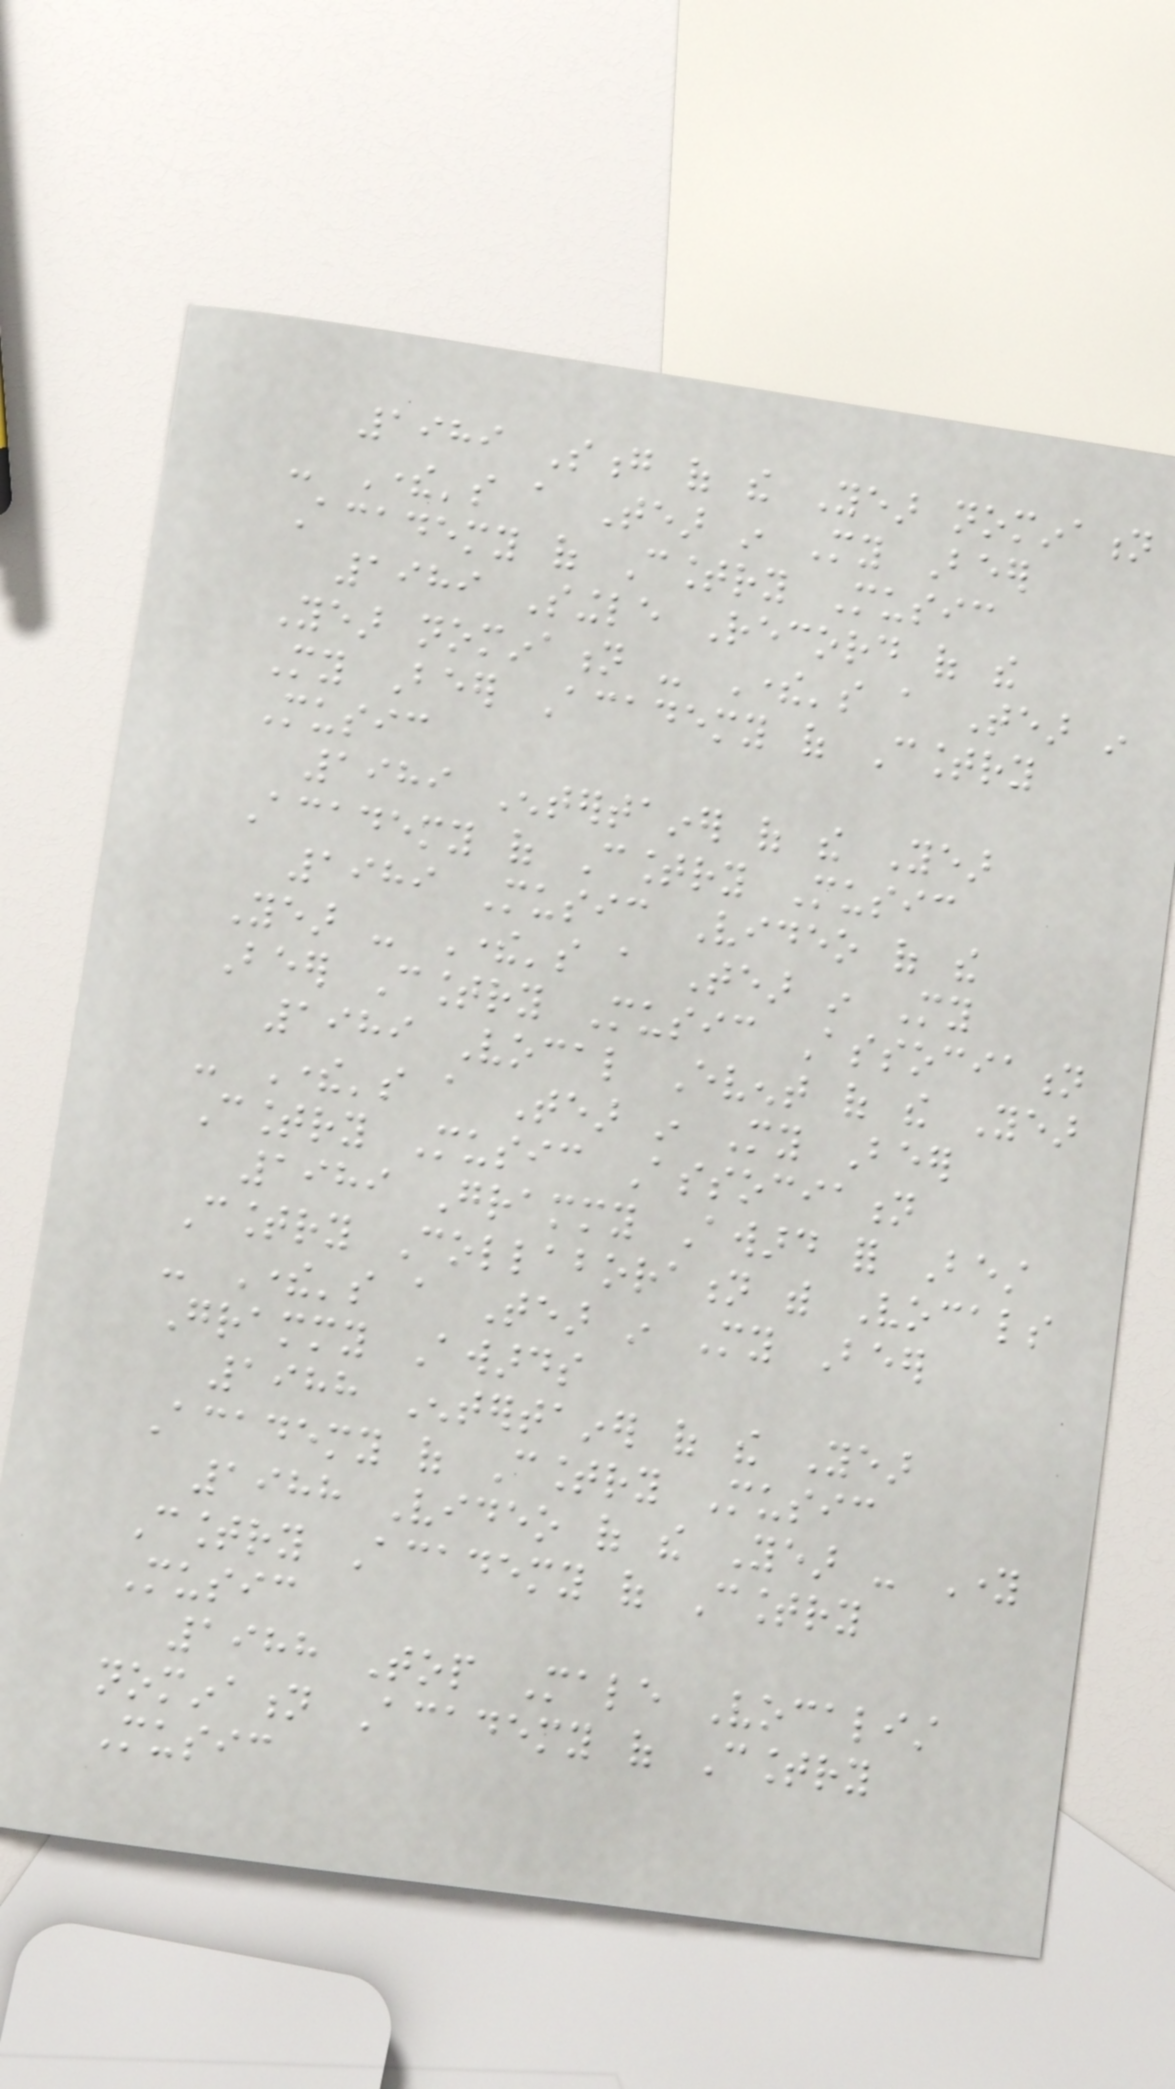1989 Song of the Year nomination
- There's a Tear in My Beer
Academy of Country Music
1989 Single Record of the
Year nomination - There's a Tear in
My Beer Academy of Country
Music
1989 Entertainer of the Year
Academy of Country Music
1989 Music Video of the
Year - There's a Tear in My
Beer Country Music Association
1989 Vocal Event of the Year
- There's a Tear in My Beer
Country Music Association
1989 Grammy Award for Best
Country Collaboration with Vocals
- There's a Tear in My Beer
Grammy Awards
1988 Entertainer of the Year
Academy of Country Music
1988 Video of the Year - Young
Country Academy of Country
Music
1988 Top Male Vocalist
nomination Academy of Country
Music
